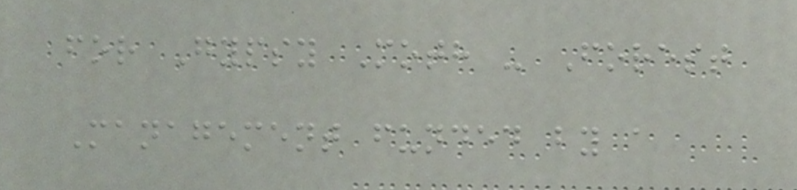for Gypsy Moth - Forest
Management funded by a
